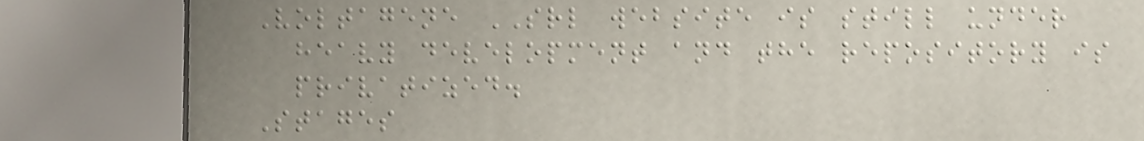Voltagene SRL website is still under
heavy development and the repository is
privatized.
Stages
